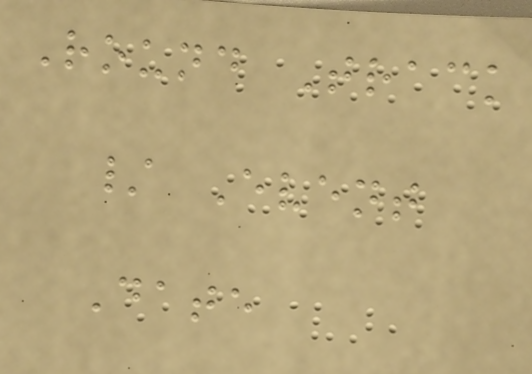Round Track
/ Event
Date
